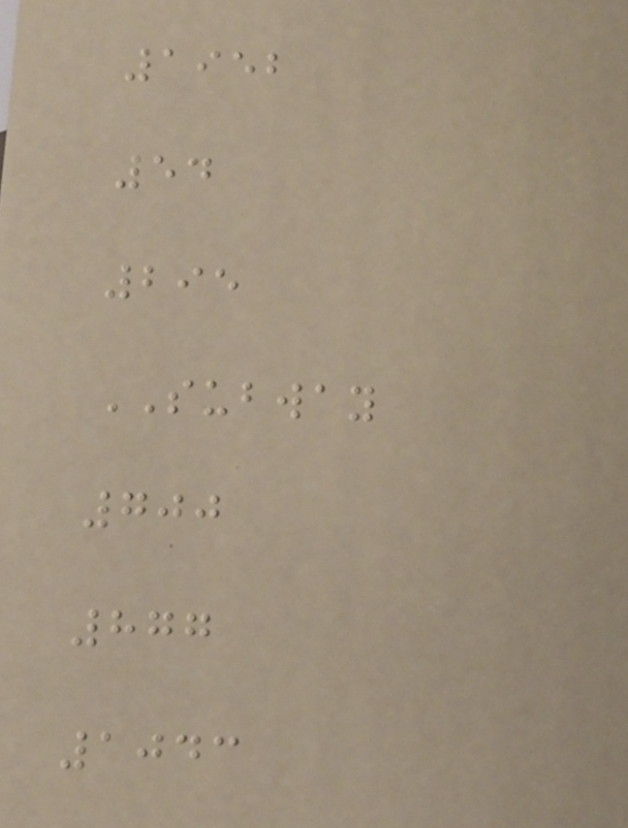1952
54
295
SUBWAY
700
877
1043
